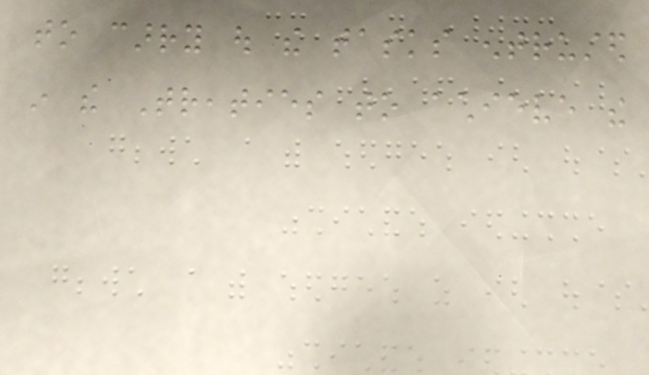to carry out the tasks entrusted
in the Treaties to achieve the
